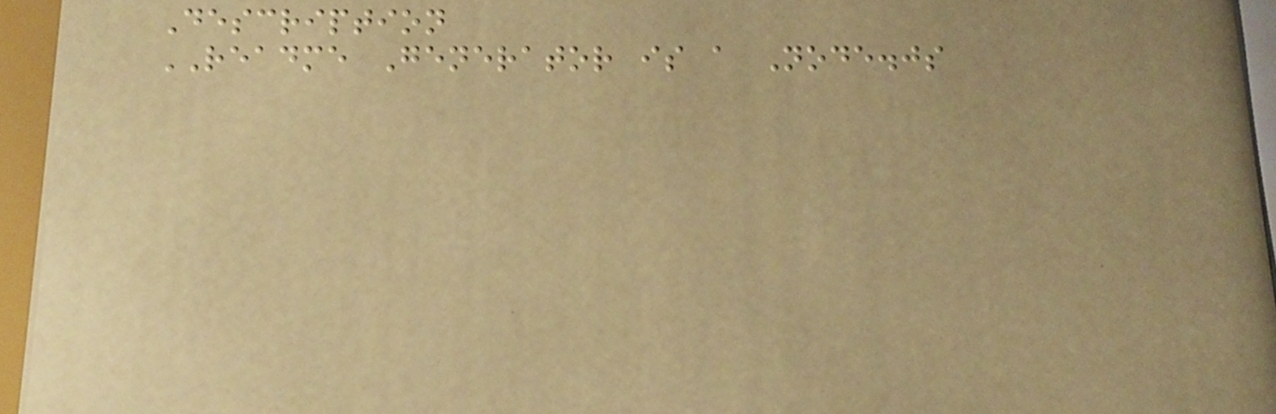Description
README Generator is a Node.js
